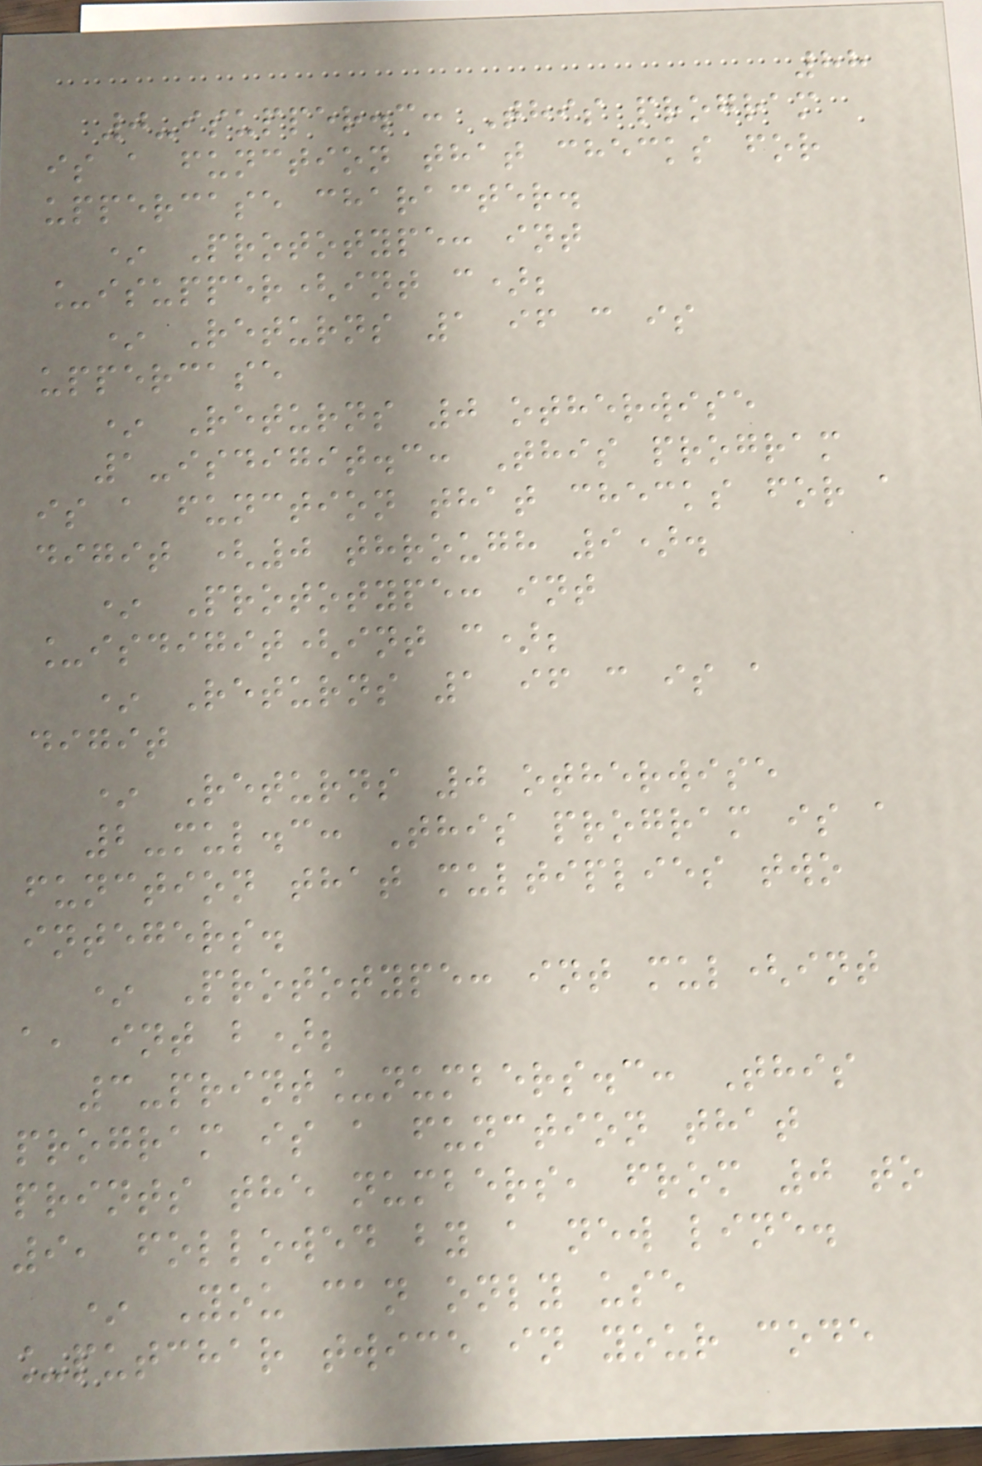88
0-isupper.c: This program
is a function that checks for
uppercase character.
* Prototype: int
_isupper(int c);
* Returns 1 if c is
uppercase
* Returns 0 otherwise
1-isdigit.c: This program
is a function that checks for a
digit (0 through 9).
* Prototype: int
_isdigit(int c);
* Returns 1 if c is a
digit
* Returns 0 otherwise
2-mul.c: This program is a
function that multiplies two
integers.
* Prototype: int mul(int
a, int b);
3-print_numbers.c: This
program is a function that
prints the numbers, from 0 to
9, followed by a new line.
* You can only use
_putchar twice in your code
